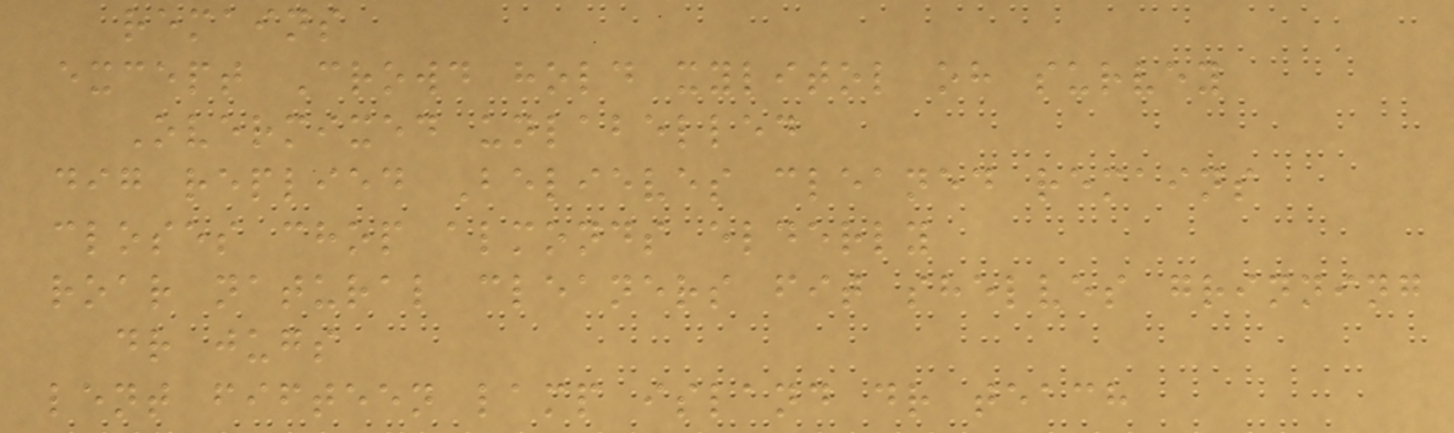remains
except Crowd hold xylitol oh survey
Overmixed unlabelled
dig replied Believes cleaned remains
closes chop almonds elderly
roar natural cleaners fit shelves grinning
dr jugs
lent fifteen lamp island dr teach
